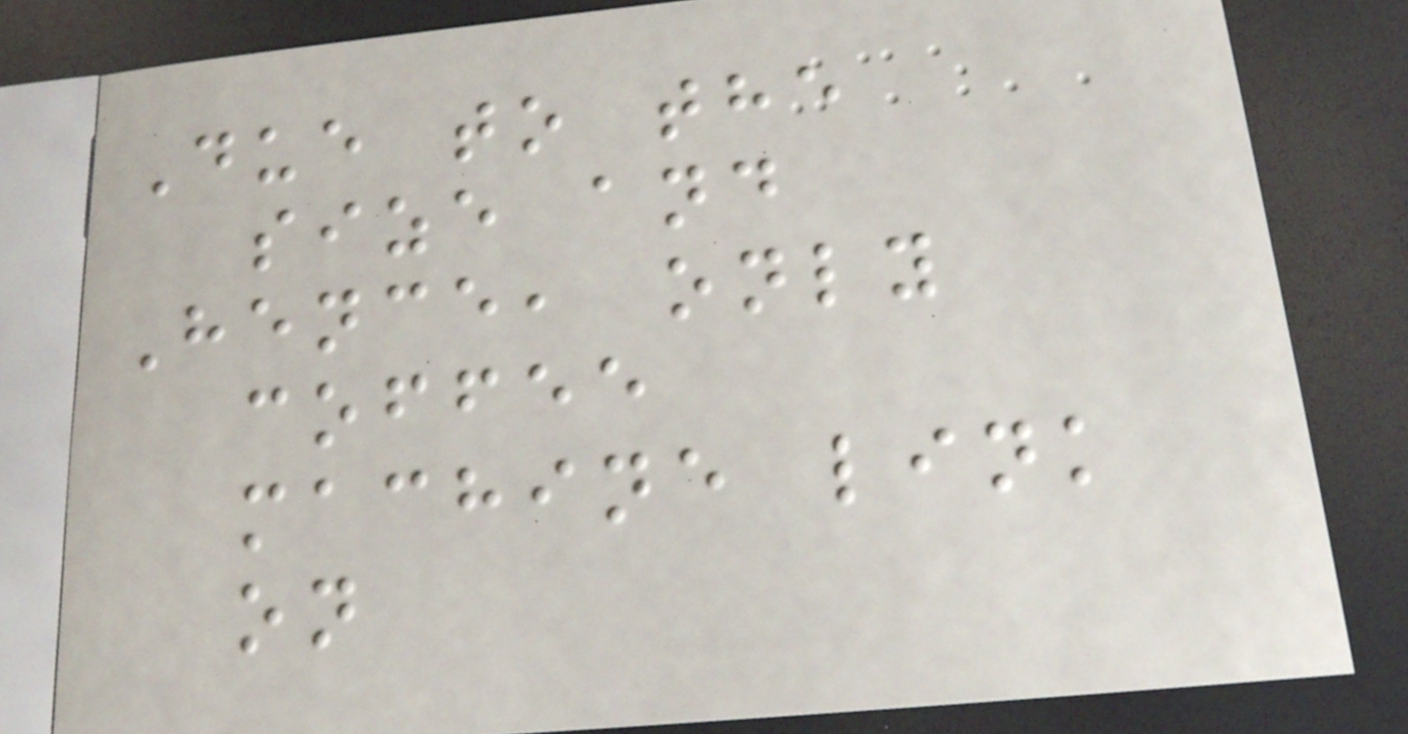Due to the
size and
Hence, only
coffee
machine link
on
